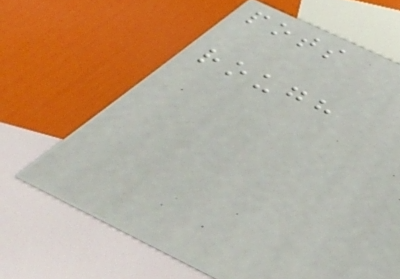pots
rough
